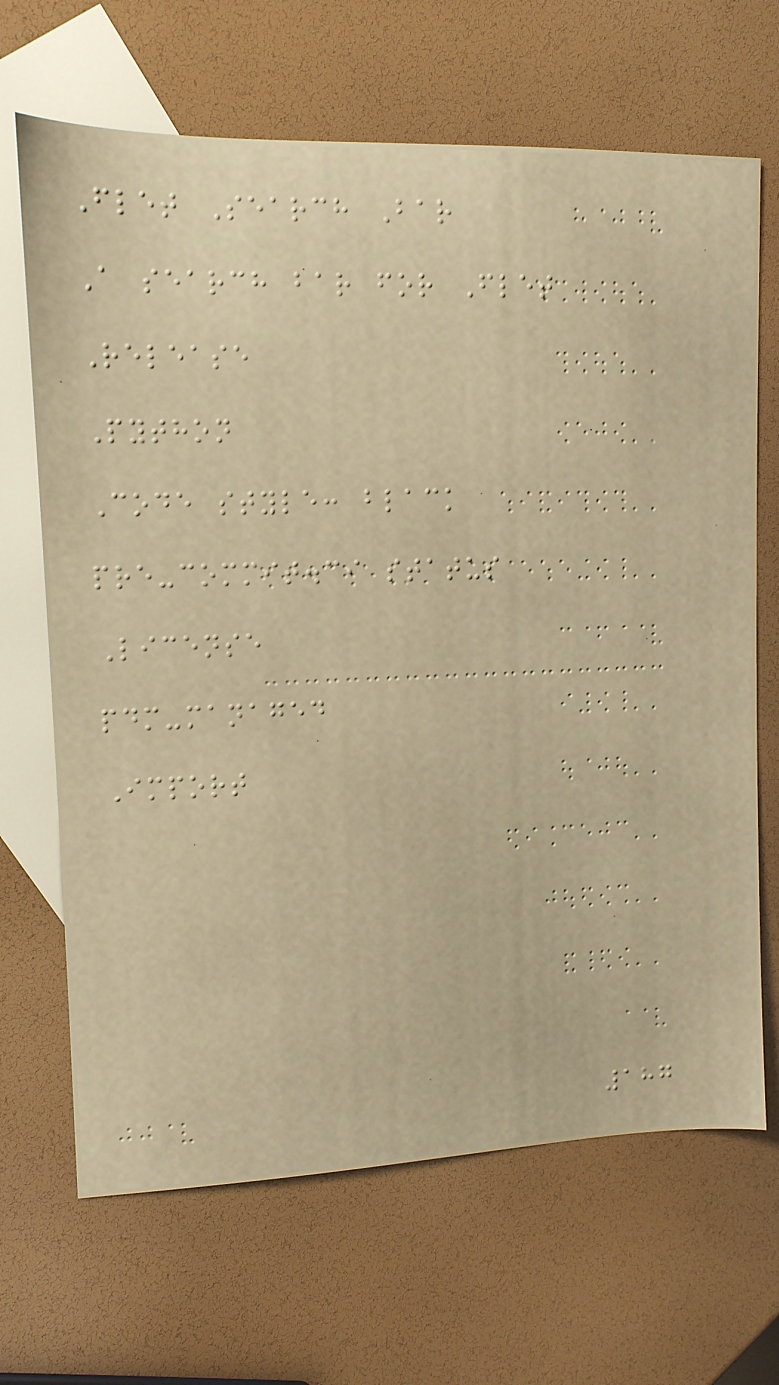Flet Search Bar
A search bar for Flet
Release
Python
Code style: black
pre-commit.ci status
License
pdm-managed
Import
187
